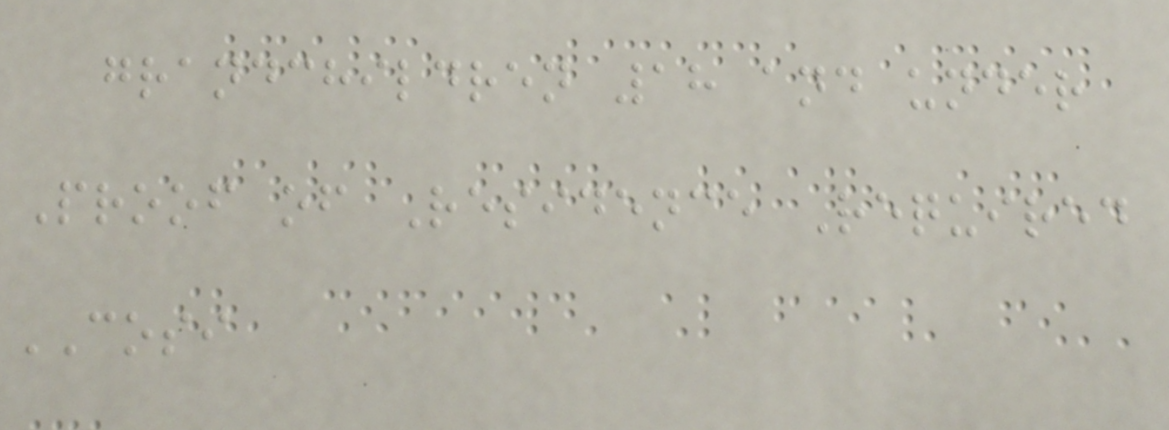grandchildren 18 and under
Proof of Residence Required
COSI
